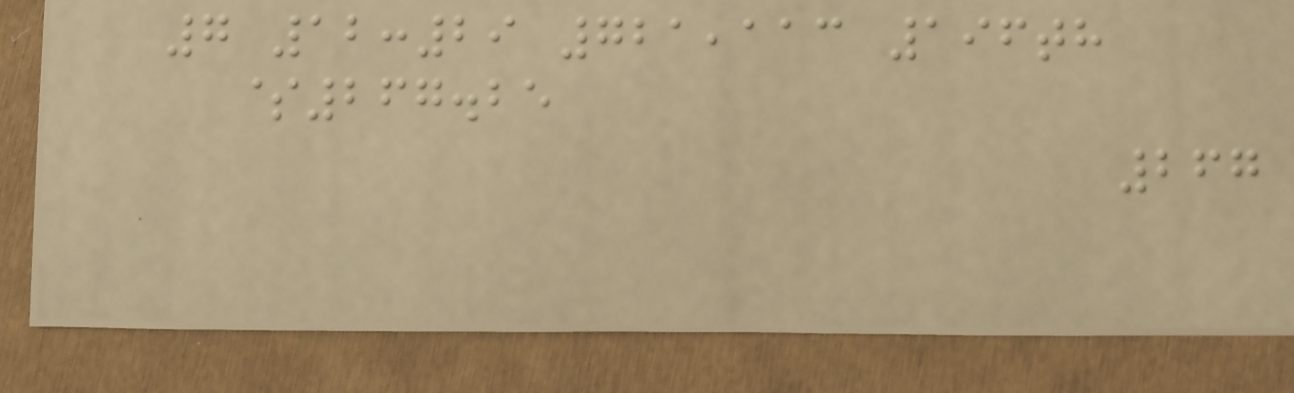7 12:29 721,113 196th
$267.25
267
